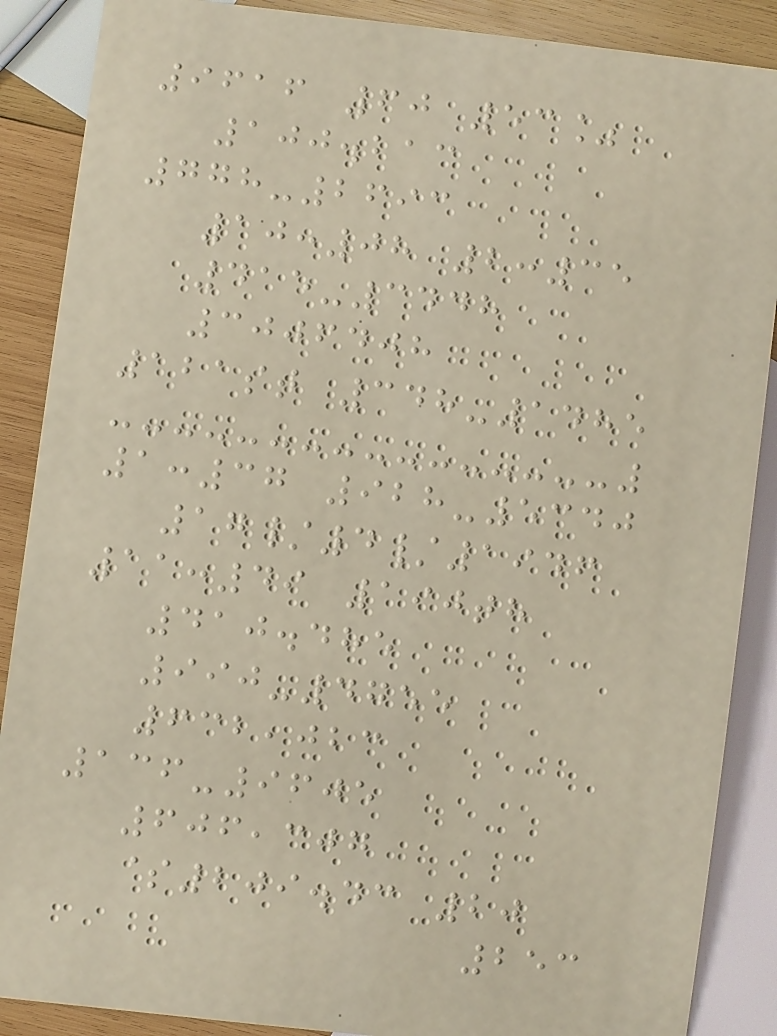9616 60 53%
100.213
778-2693
10:08 2:35
415-3448
3006408
121st 348-1485
1:37 928-5340
17/4/1946
11:49 190th
410.485
990-4755
632,023
136-9605
606,307
$209.43 20
253
